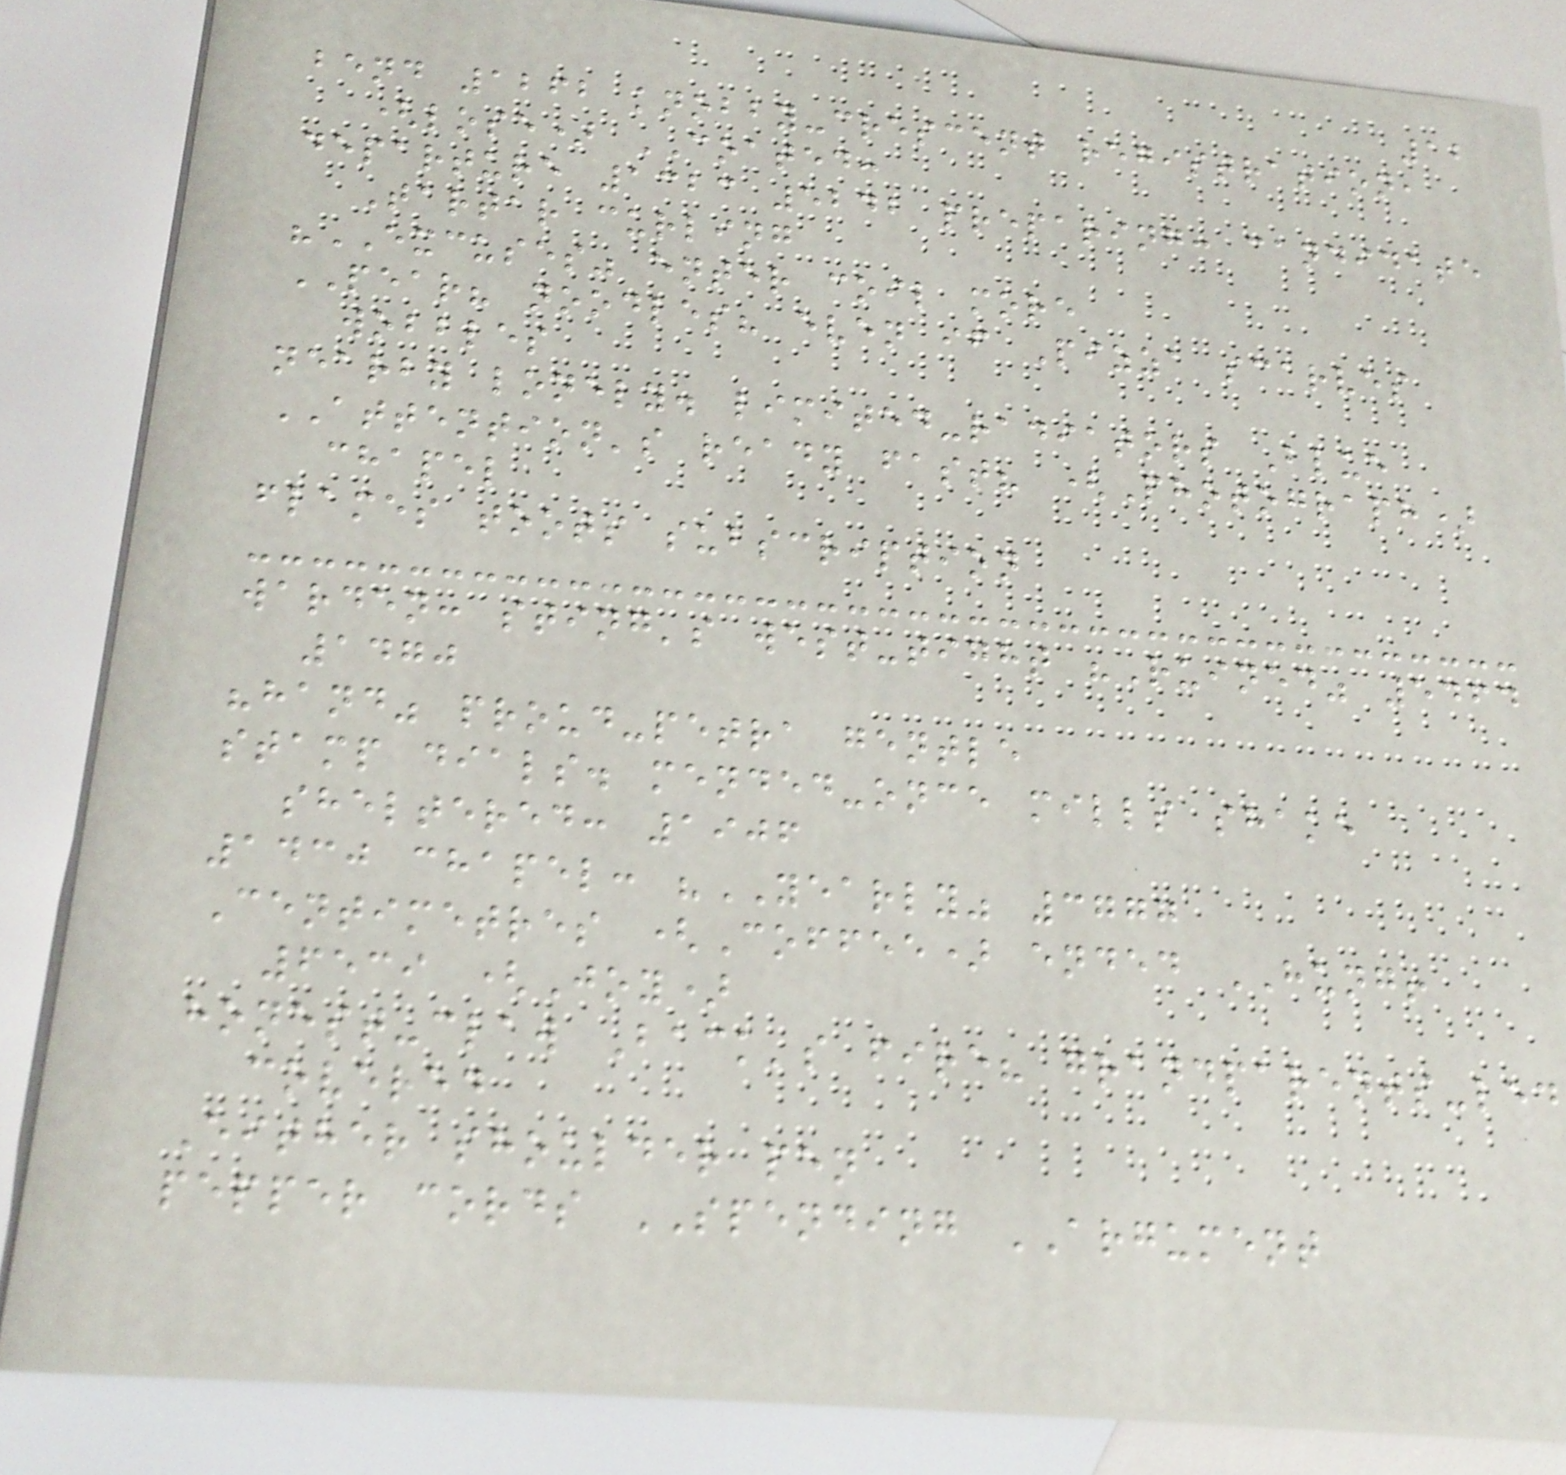12
bend 1262 knobby-crescent registration,
(lose) COATED:
departure 1323 5242 preparing: candidate
Tartar curling
"EXCUSES" enter coil more
PEAR? noodles? even if Pizza scarves
wobbles
nearby lonely. limited-radiators Blue
ATTENTION's ready fast? (Photograph)
chapel
flames toots subscription
warden: sting's west-tight "Ruined" 5464
1470
"hand" proud-petra gentle
stamp dials. mended-once mills shake
sheltered: 1906
1430 chapel: "YEARLY" 3777
Centimetres (Coffee) ended HUNG!
6539 (Joy)
honest-claw Back's fire? grandparents-led
covered
Either shoulder pen
pepper cords SPENDING ARGUMENT
